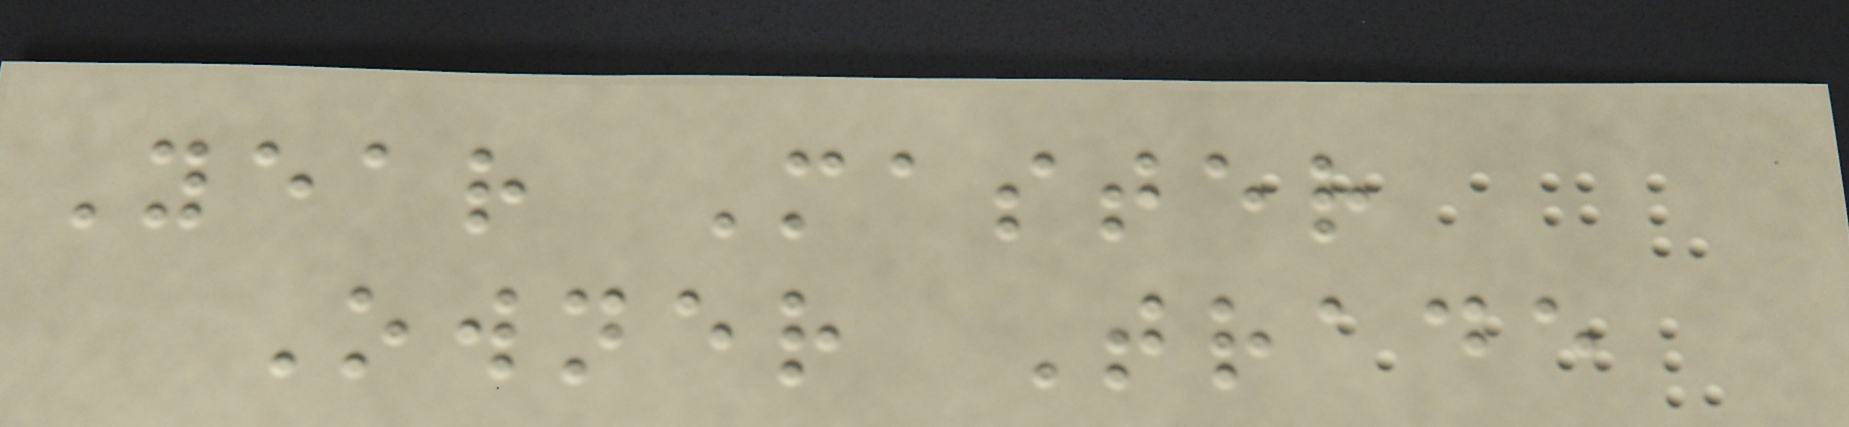Year Master
Owner Trade
